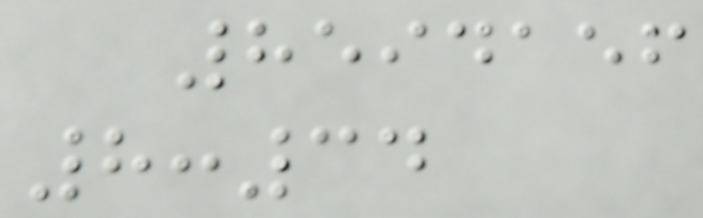8594156
8:34
